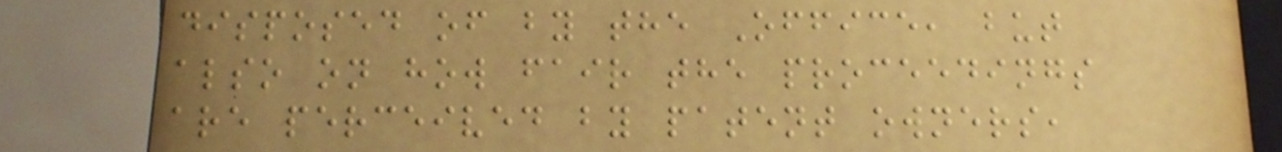disposed of by the Office, but
also on how fair the proceedings
are perceived by patent owners,
